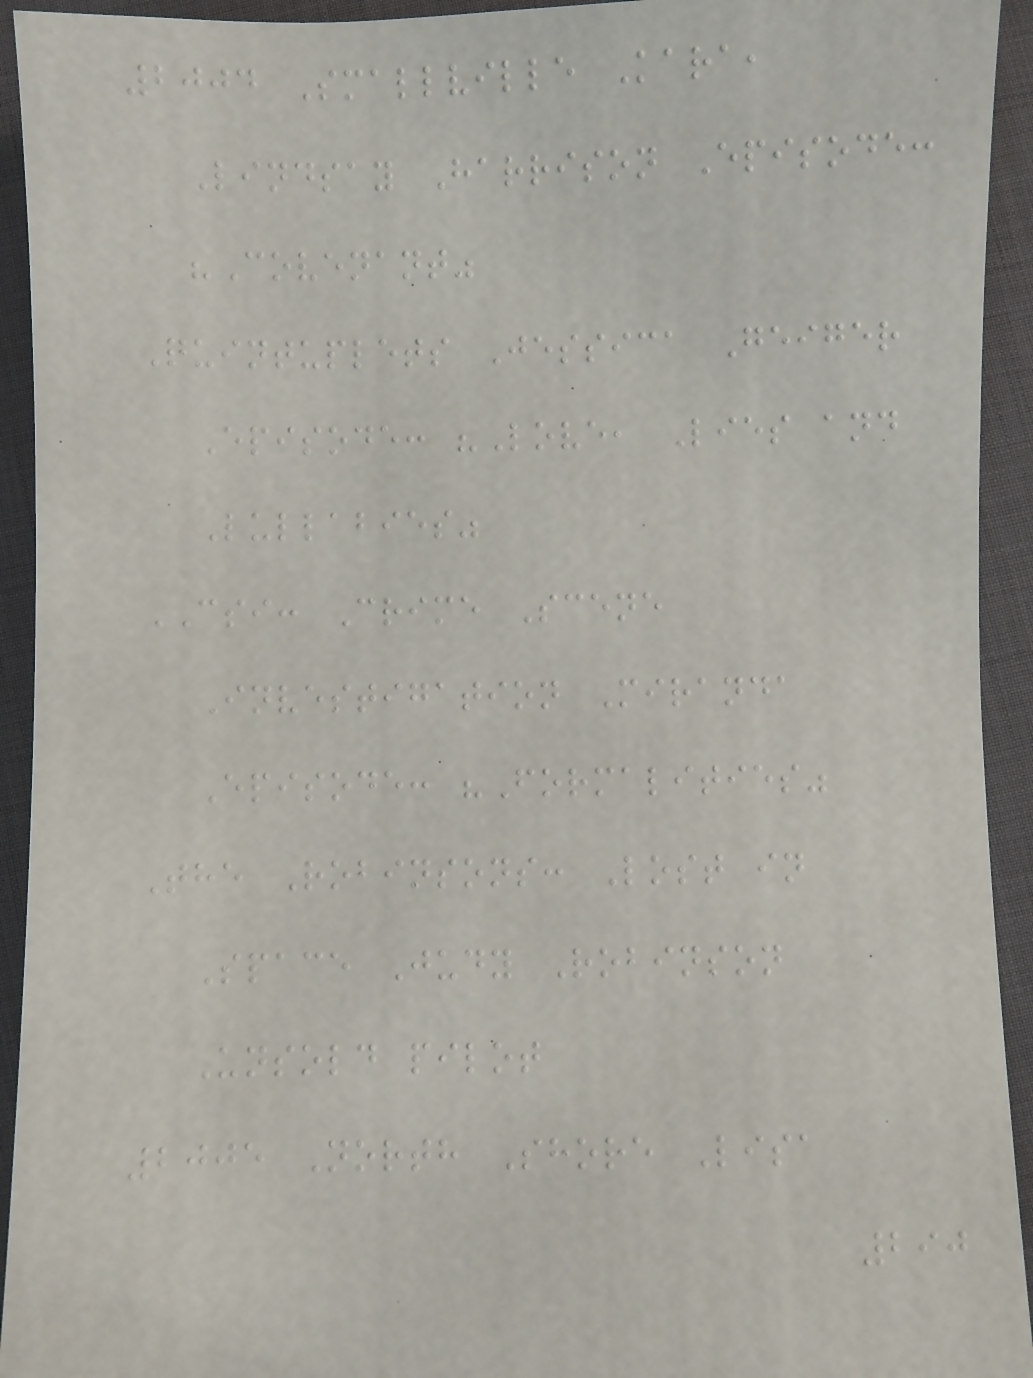2004 Smallville Kara,
Lindsay Harrison Episode:
"Covenant"
Quintuplets Jessica Geiger
Episode: "Love, Lies and
Lullabies"
CSI: Crime Scene
Investigation Miranda
Episode: "Formalities"
The Robinsons: Lost in
Space Judy Robinson
Unsold pilot
2005 North Shore Lisa
290
